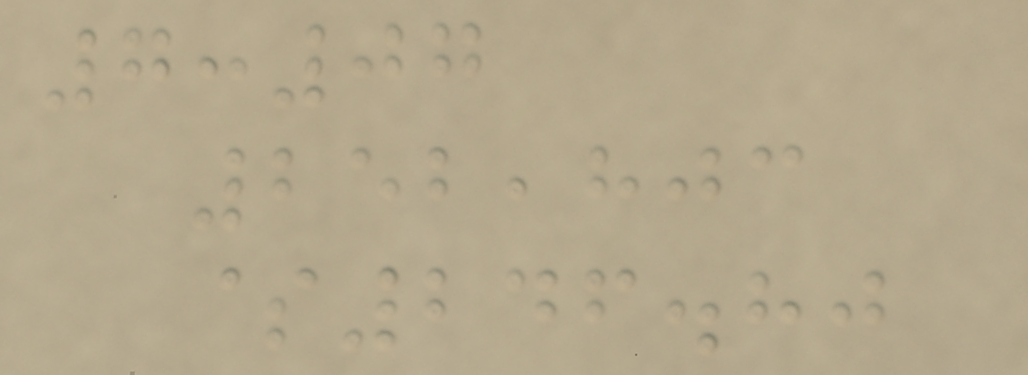7:07
252,803
$246.80
